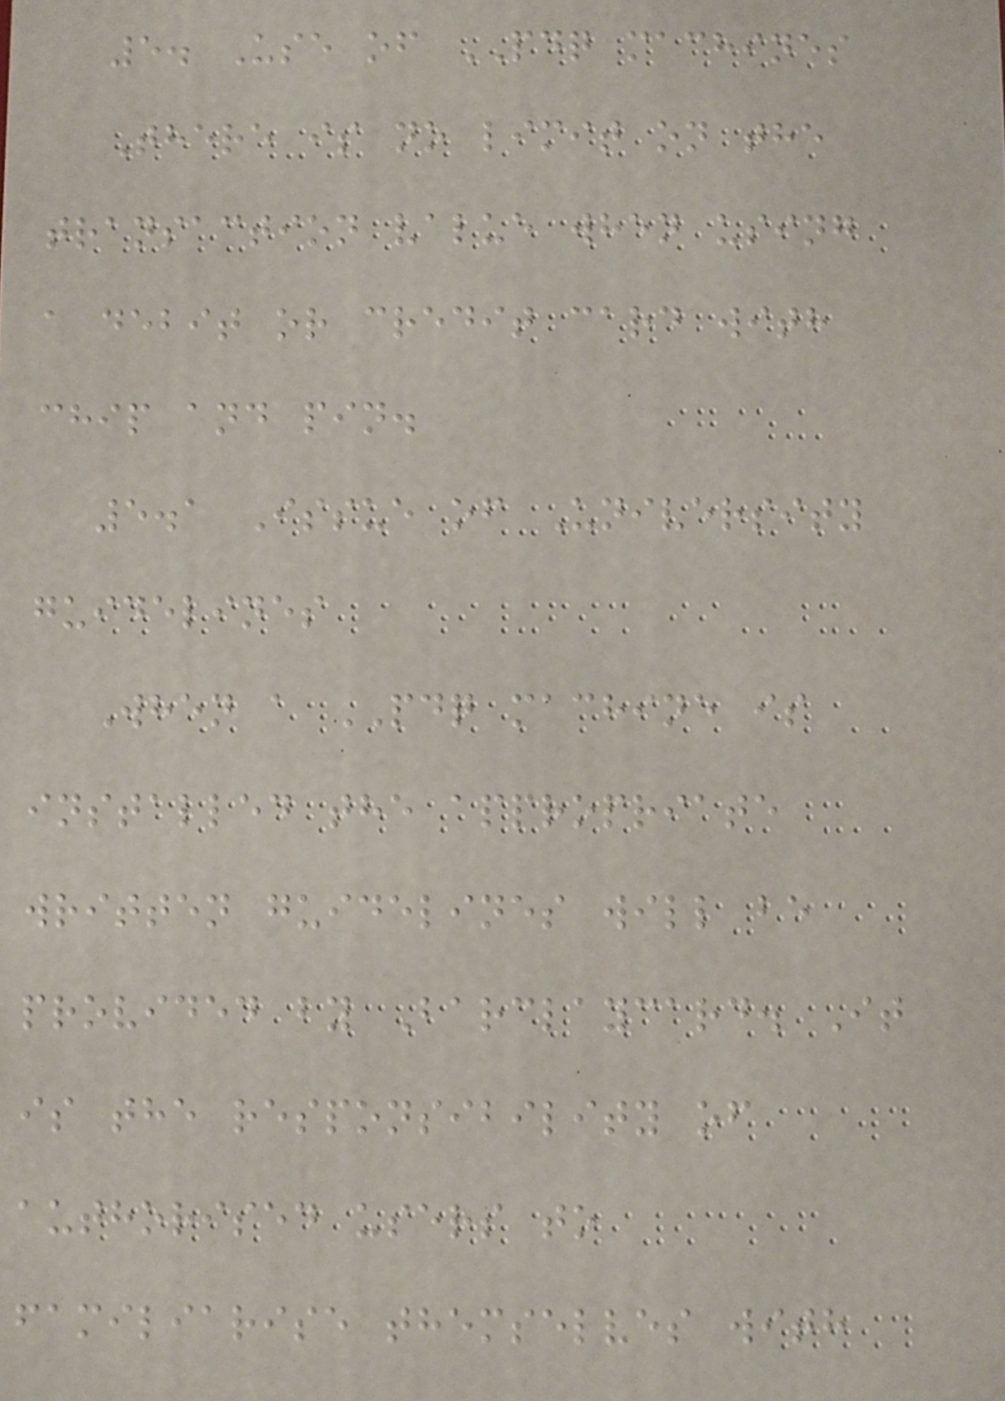5. Use of PDQ machines
There is no limit on the
transaction value when using
a debit or credit card with
chip and pin.
5.1 Issue of University
guidelines
When a PDQ machine is
installed the appropriate
written guidelines will be
provided by Barclaycard. It
is the responsibility of
authorised users to
familiarise themselves with
